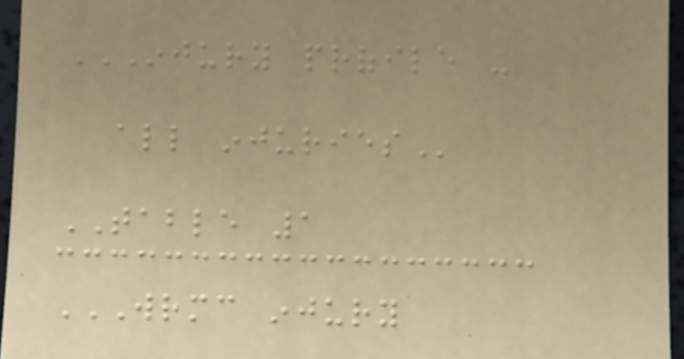INJURY PROFILE -
ALL INJURIES
TABLE 1
WRMC INJURY
